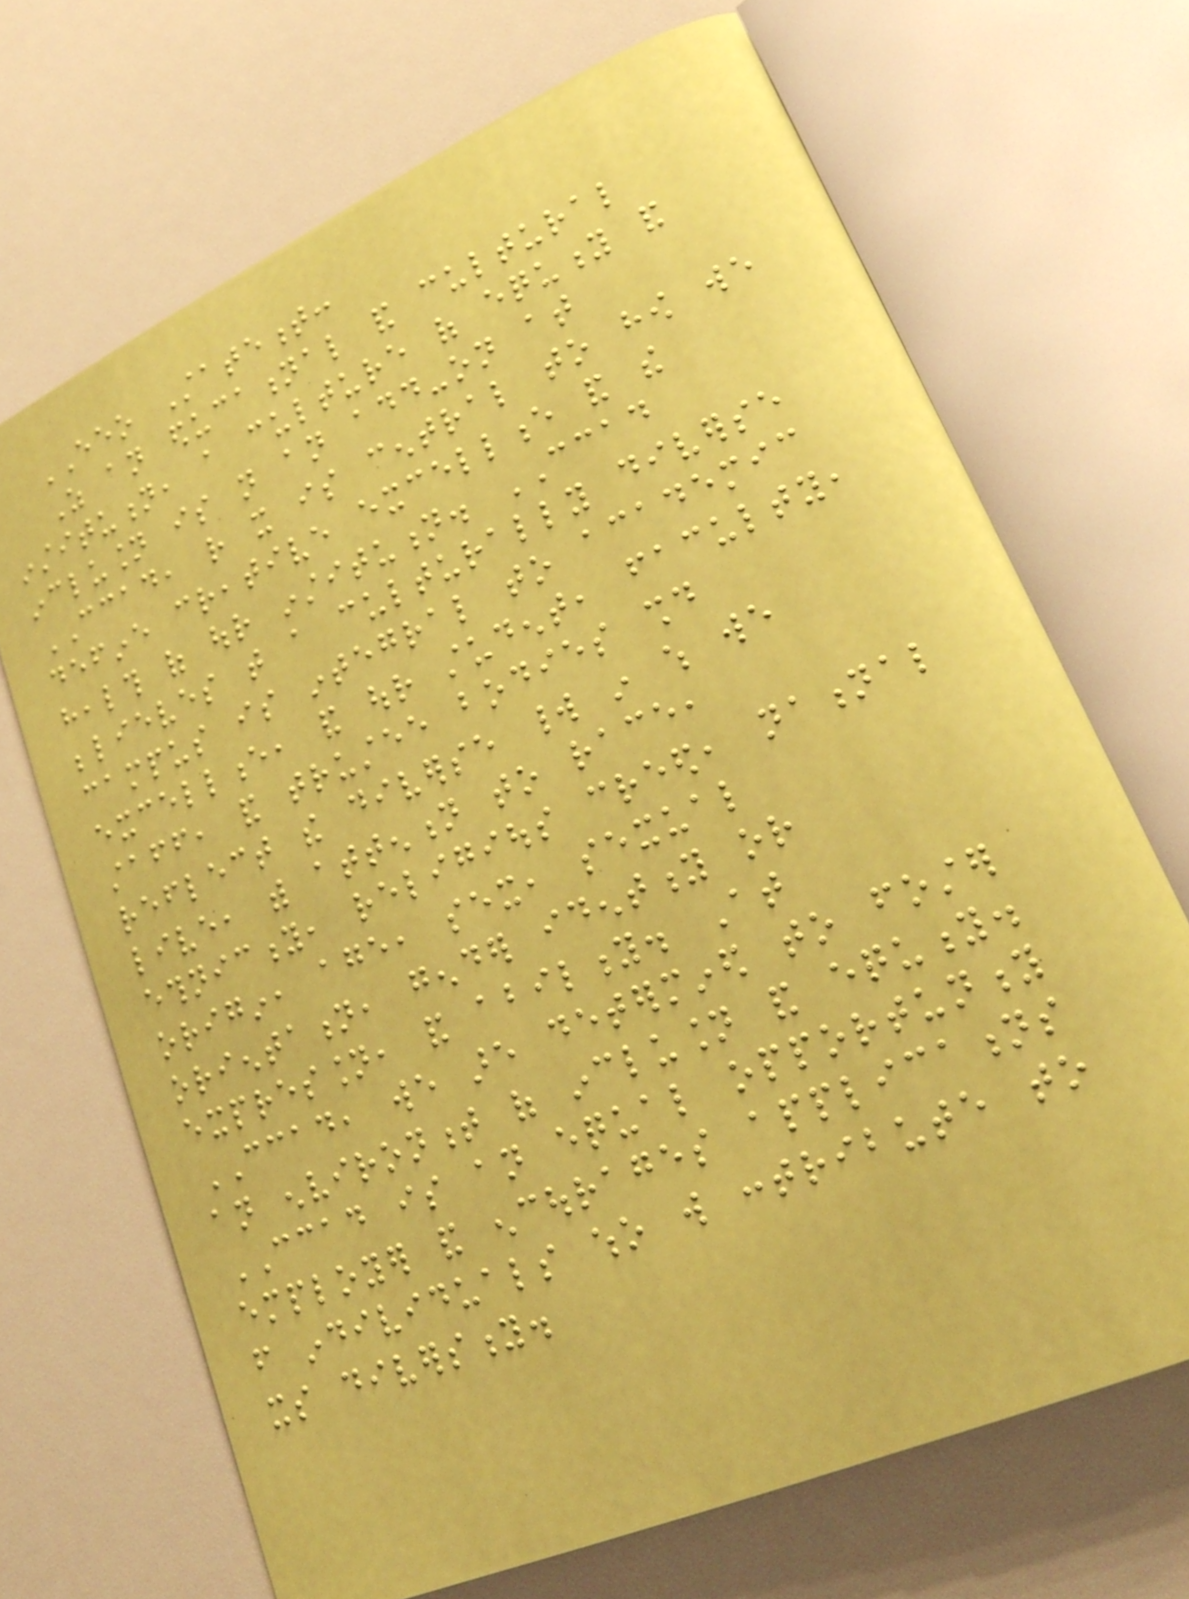EEO Statement:
As an educational and cultural
institution, a culture of equity and
inclusion is not an add-on at
CCAD, rather it is central to how we
define creative excellence and the
health of our institution. CCAD
believes that a culturally diverse
campus is integral to academic
excellence, and our student, faculty,
staff, and trustee bodies should
reflect the diverse world in which we
live, with attention to race,
ethnicity, religious creed, national
origin, age, sex, sexual
orientation, gender identity or
expression, and ability. At
CCAD, we are determined to foster
an environment of inclusion and equity.
CCAD is an equal opportunity
employer and encourages applications
from individuals who will contribute to
its diversity.
